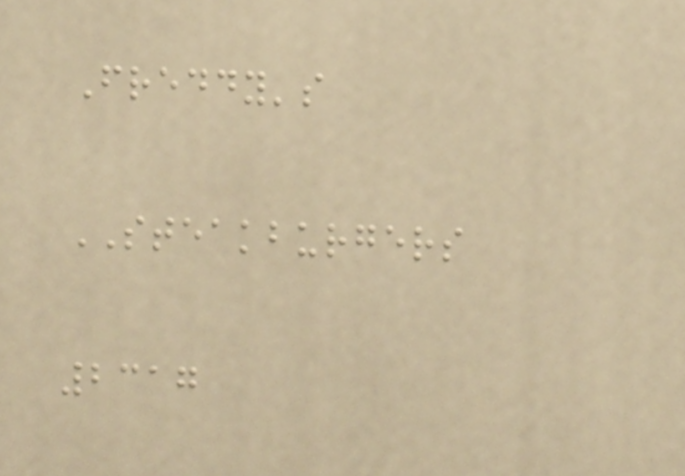Freddy's
STEAKBURGERS
2317
